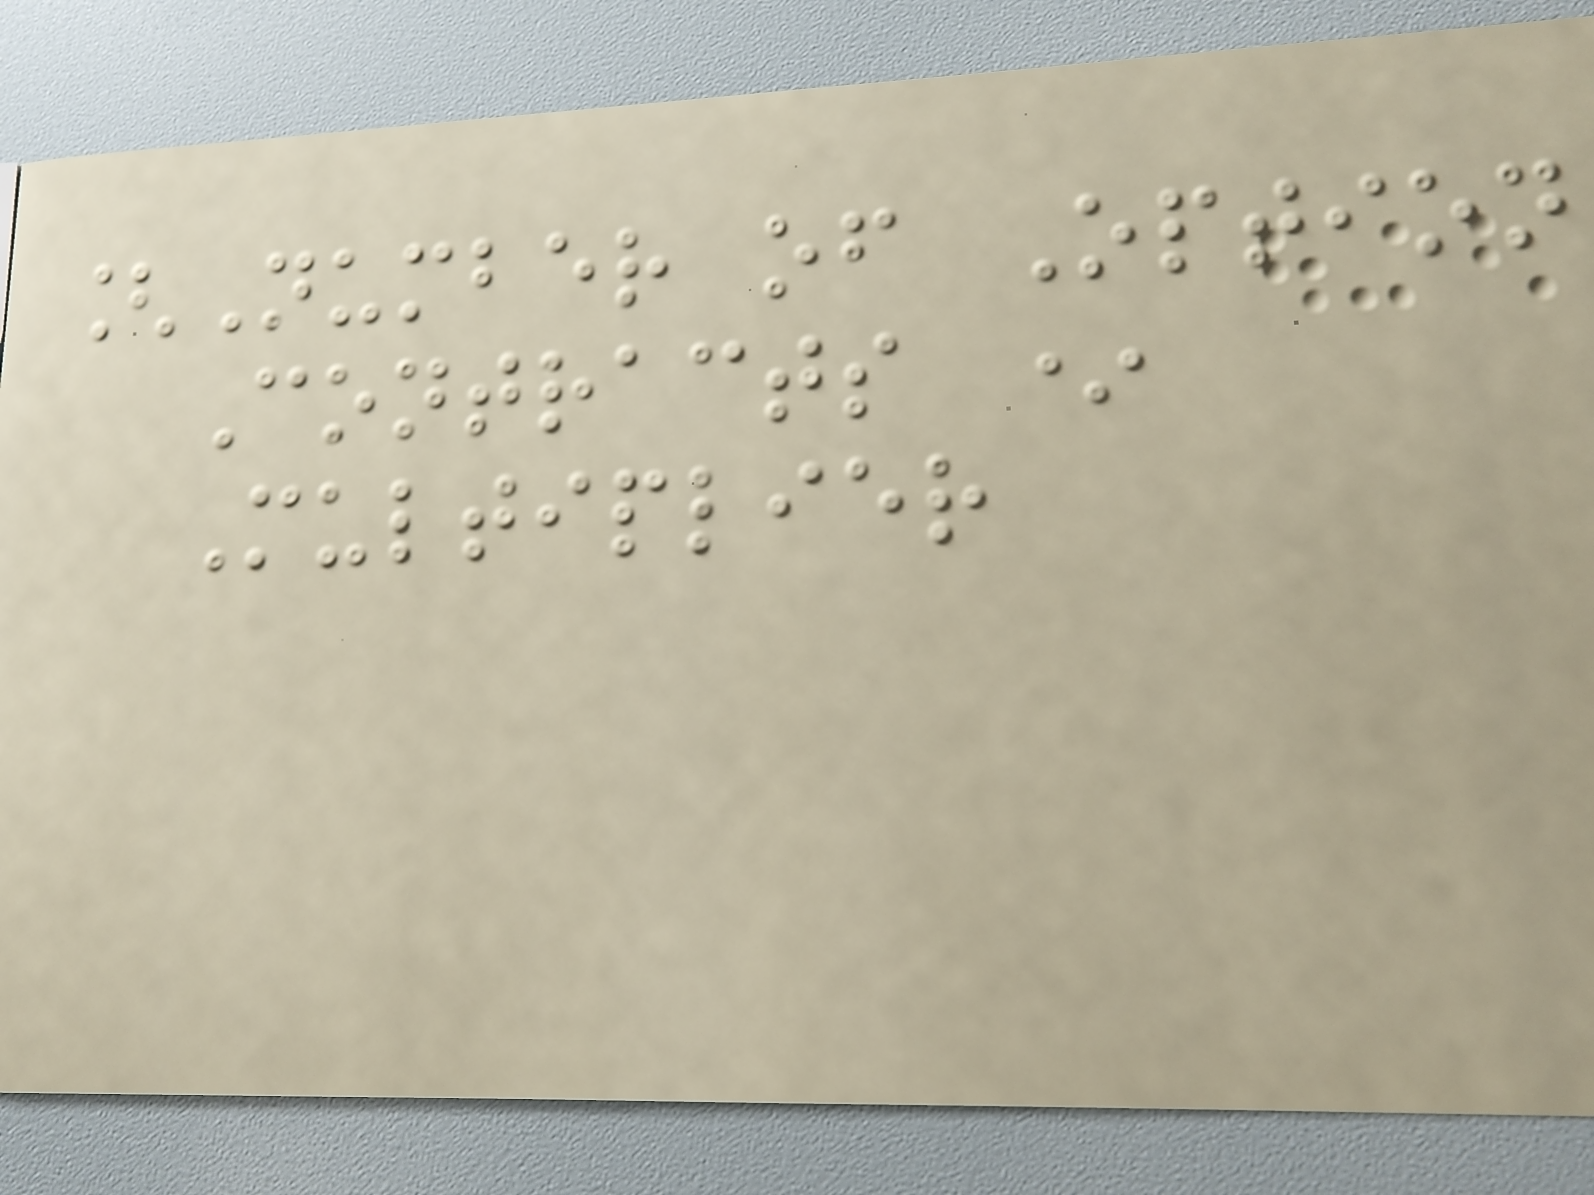[Number of Option
Contracts *
Multiplier
